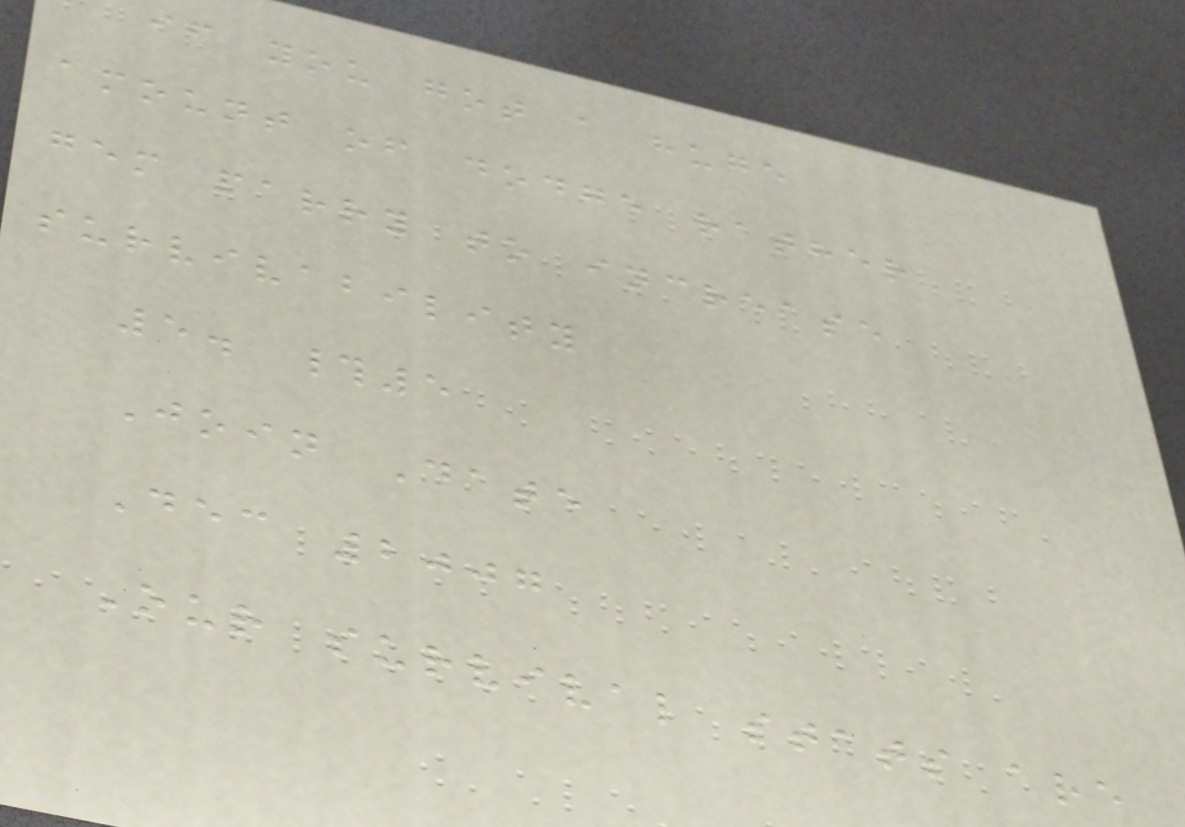if you got a huge
amount of dodge rather
gem parry to increase
survivability
5. #5
Join Date
Dec 2007
Our survival stats are
